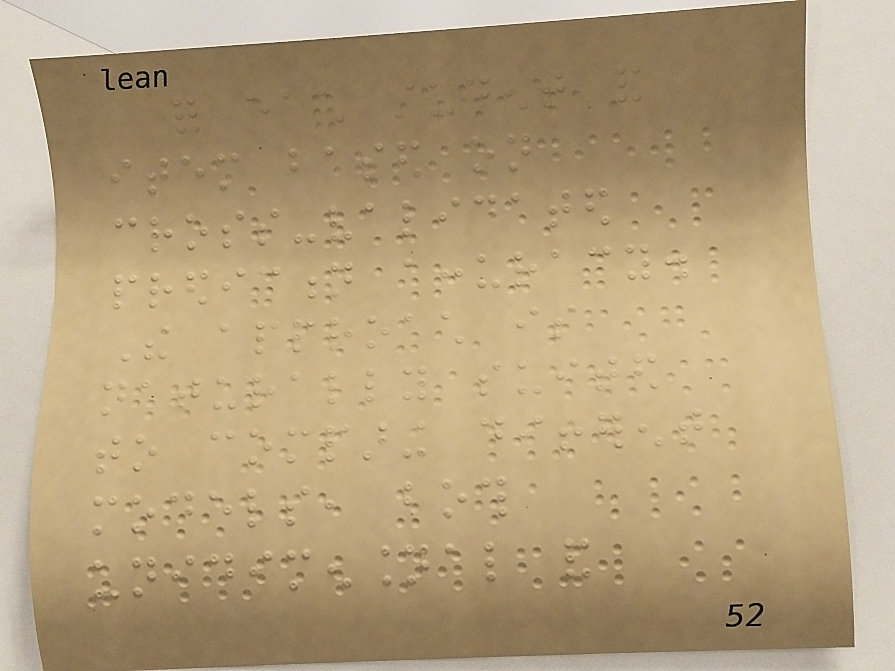for each student and
item based on
cross-validated
prediction accuracy.
The approach is
naturally suited
to comparing different
models, both
unidimensional and
